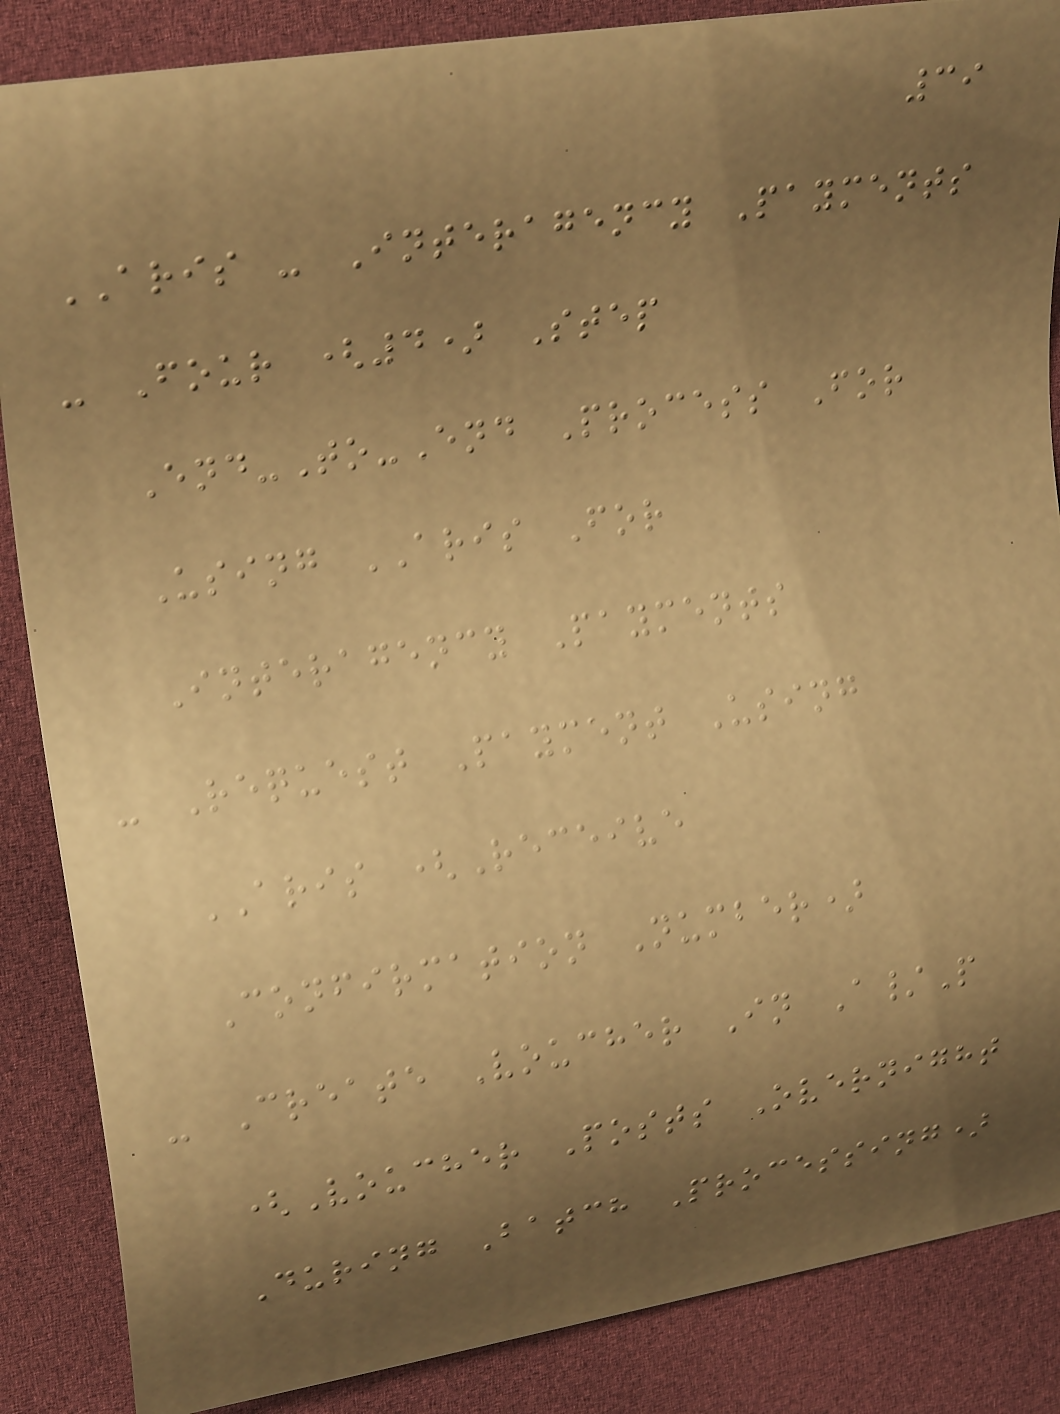39
ARIS - Interagency Payments
- Four (4) Step
End-To-End Process For
Using ARIS For
Interagency Payments
- Request Payment Using
ARIS (Receive
Confirmation Number)
- Create Voucher In A/P
(Voucher Posts Overnight
During Batch Processing)
